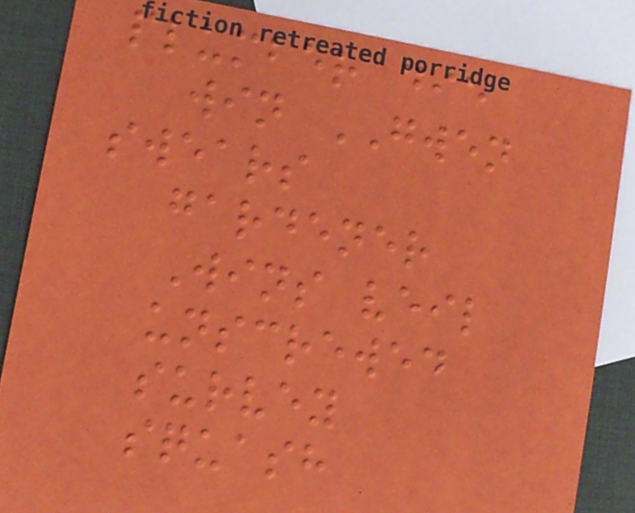plumber die
win GWEN
swears
gardener
Wins veil
unscrewed
survey
squash
